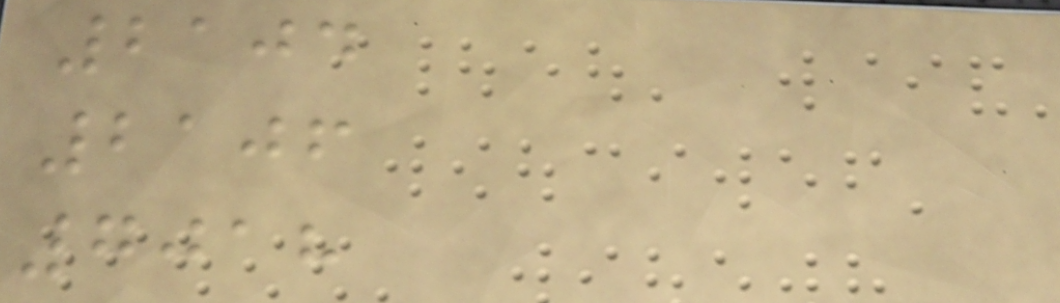2104
2106
7018
